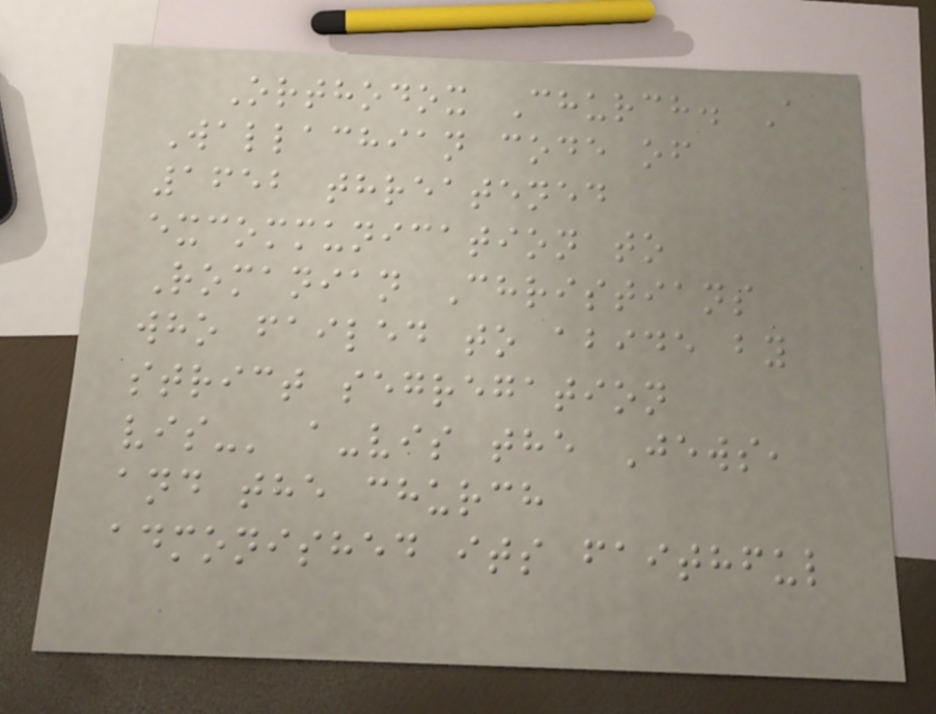Orthodox Church. A
Wallachian code of
1652 threatened
excommunication to
Romanian Christians
who failed to abide by
strict segregation
vis-' a-vis the Jews,
and the church
admonished its faithful
